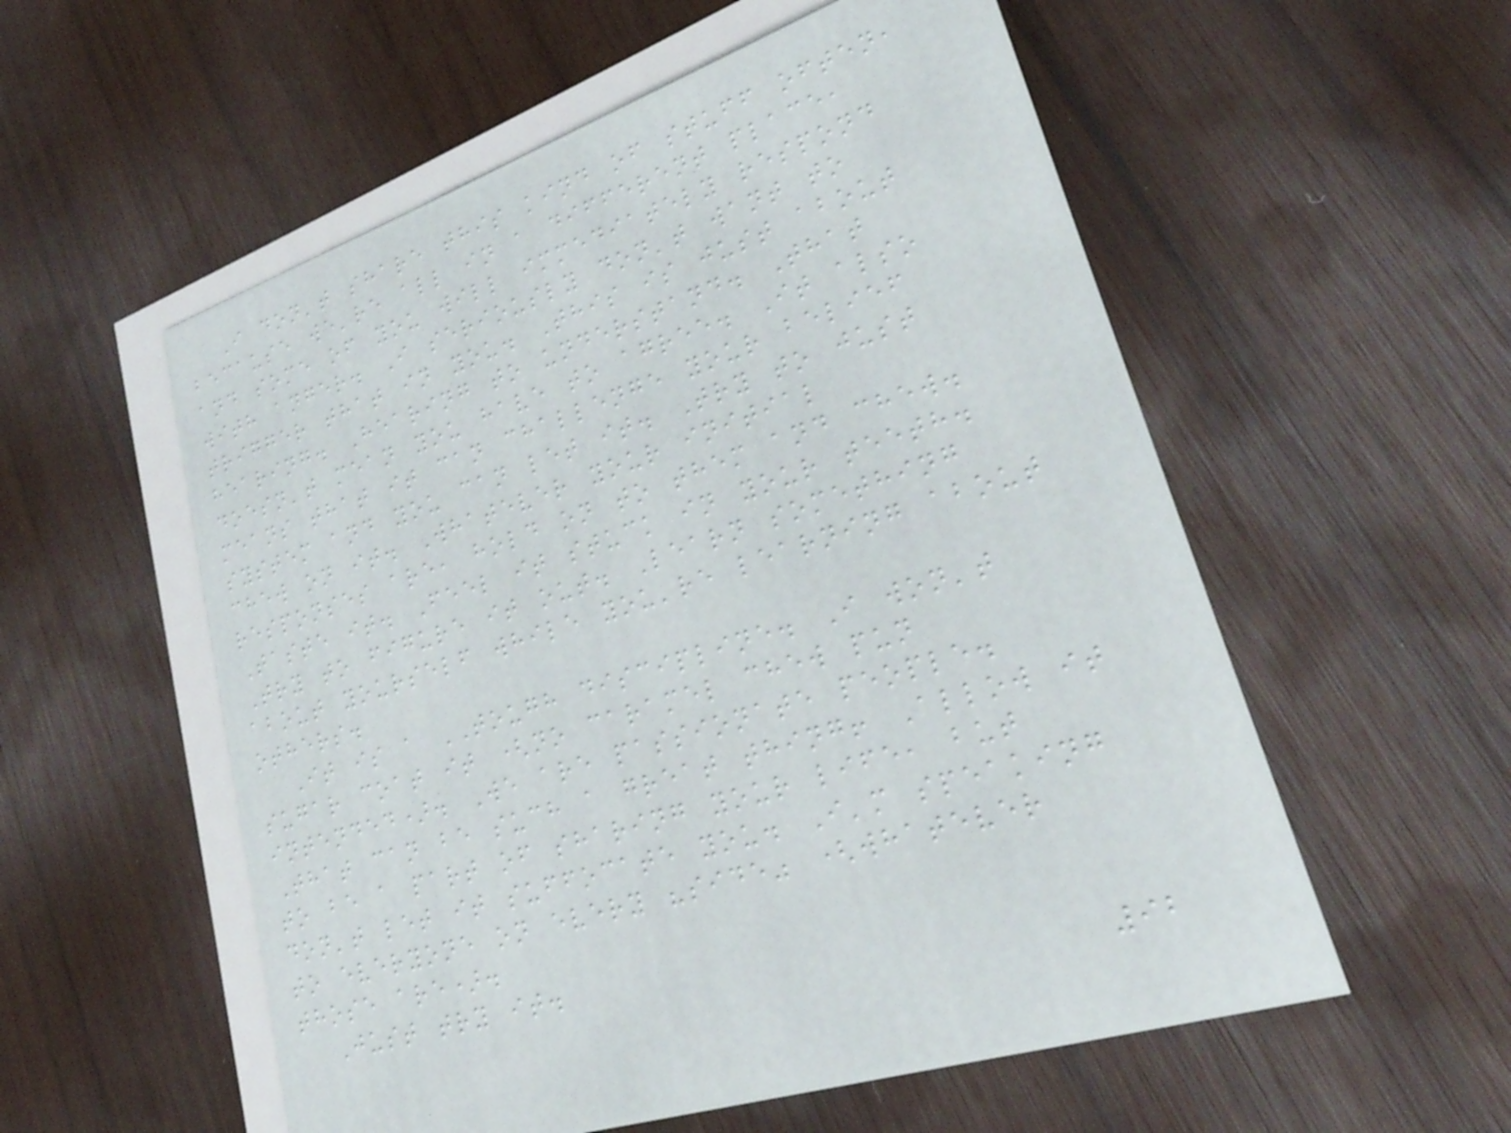I don't share this kind of stuff often,
because we're all in a different place,
and some of you will immediately respond
with anger. I seriously don't want to
trigger that in you. This is just about
hearing. Hearing to understand. That
doesn't mean you have to agree. It also
means that it can challenge your belief
system and you can let it. Try to just
chew on it. Whatever your initial
responses are, hold on to them and chew.
Taste it. Feel it stuck in your teeth.
Try to figure it out. Learn something
about yourself while you're learning about
others.
It is a TOUGH discipline. I won't
sugar coat it (no caramel chew pun
intended). We are passionate people.
That can be such a great thing! Allow it
to be a part of sharing your life, but
don't let it suffocate you. I'm speaking
to everyone on every "side" (whatever
those are).
Just try it.
92
